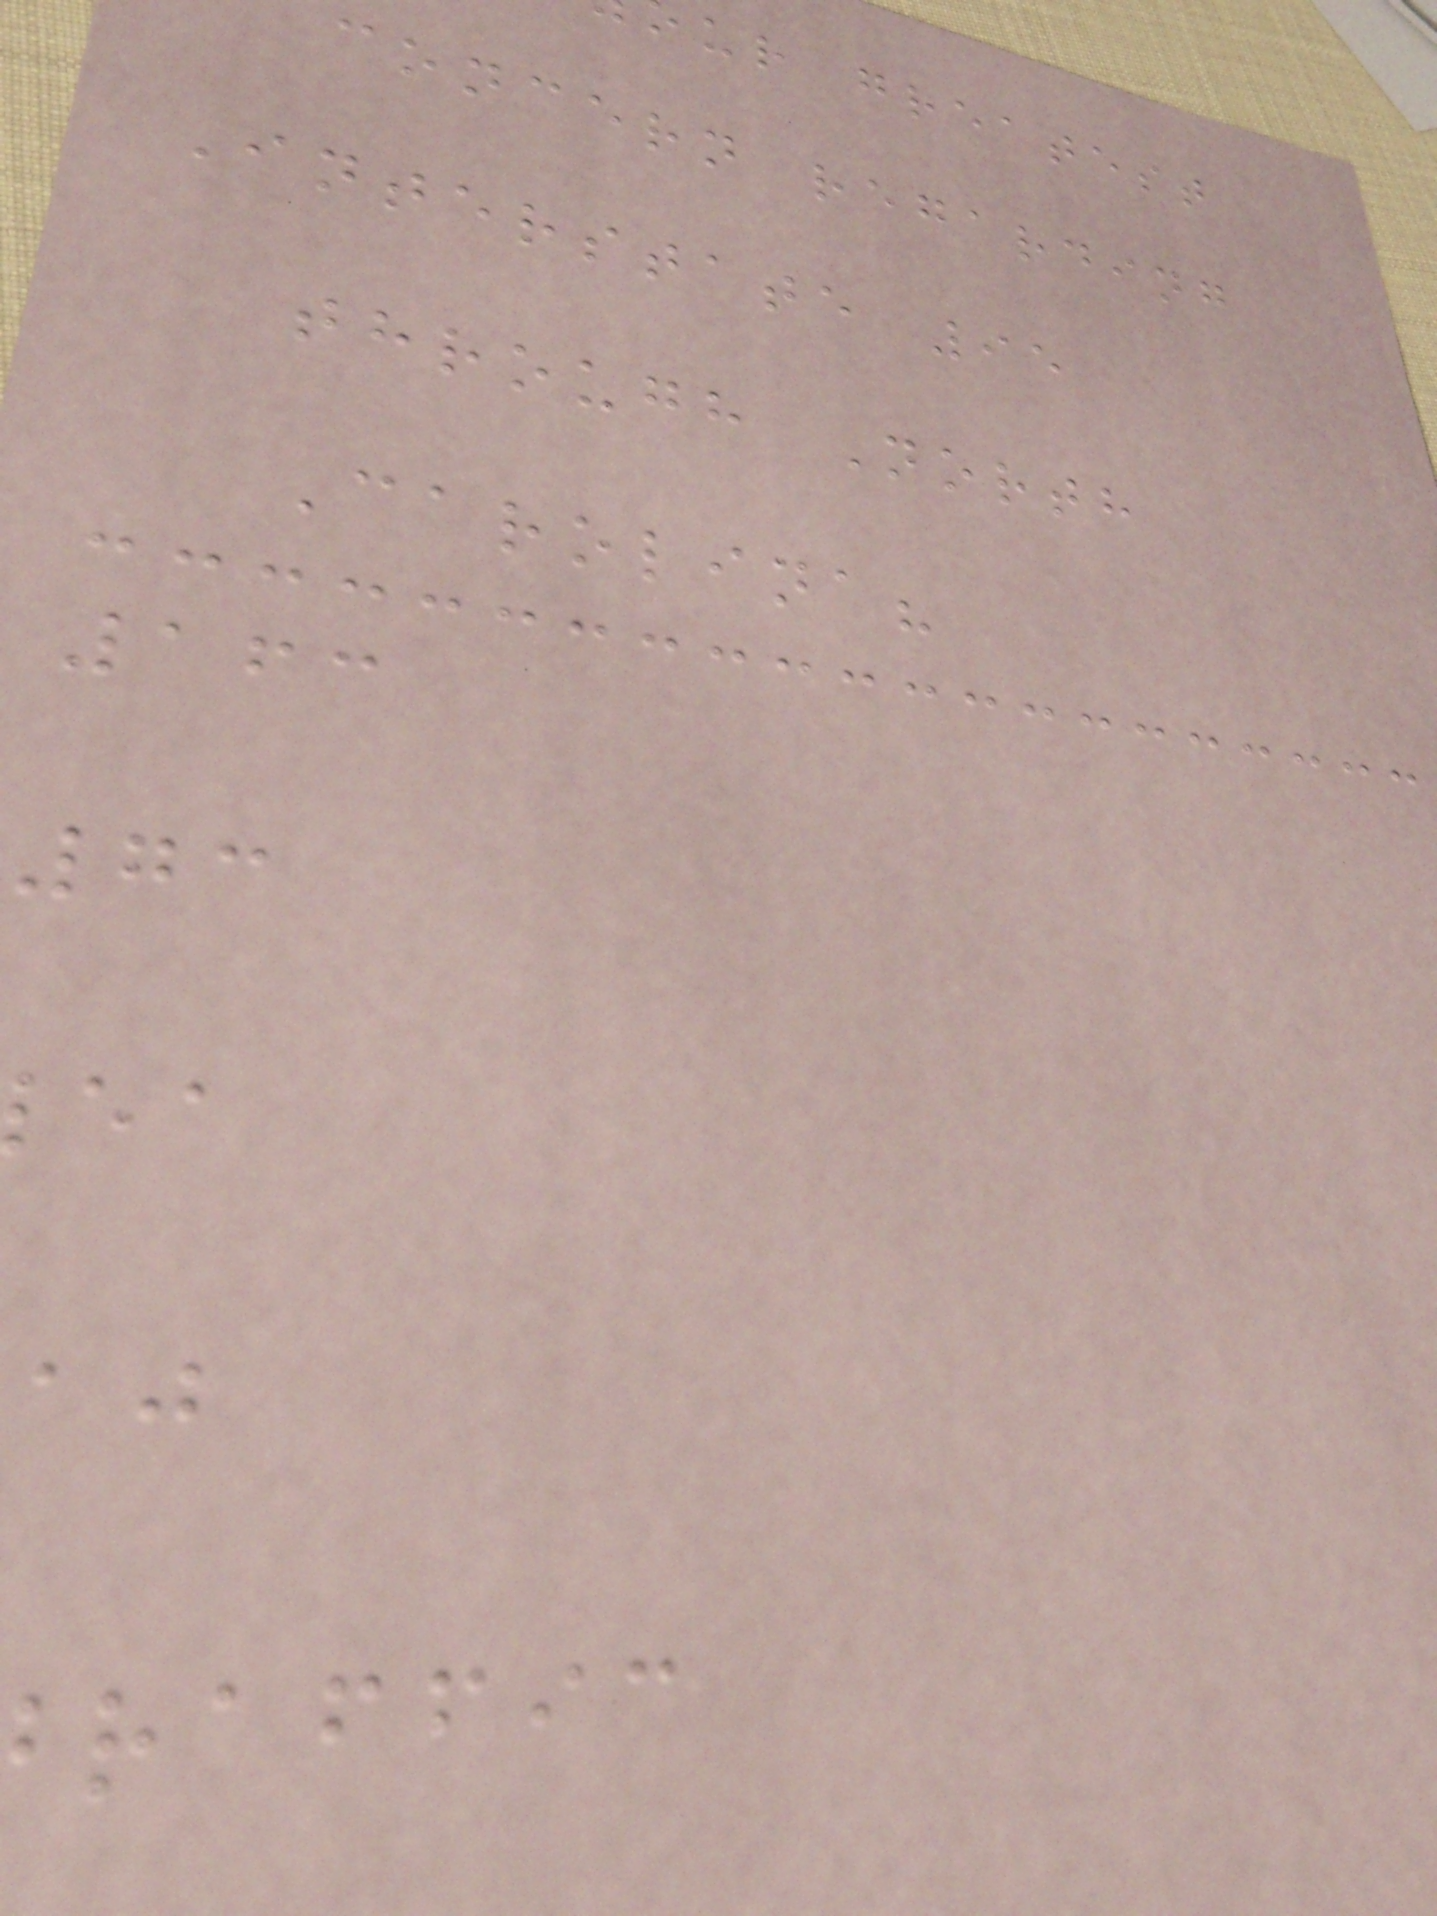ur greatest
concern regarding
Interstate 95
through North
Carolina?
163
73
raffic
